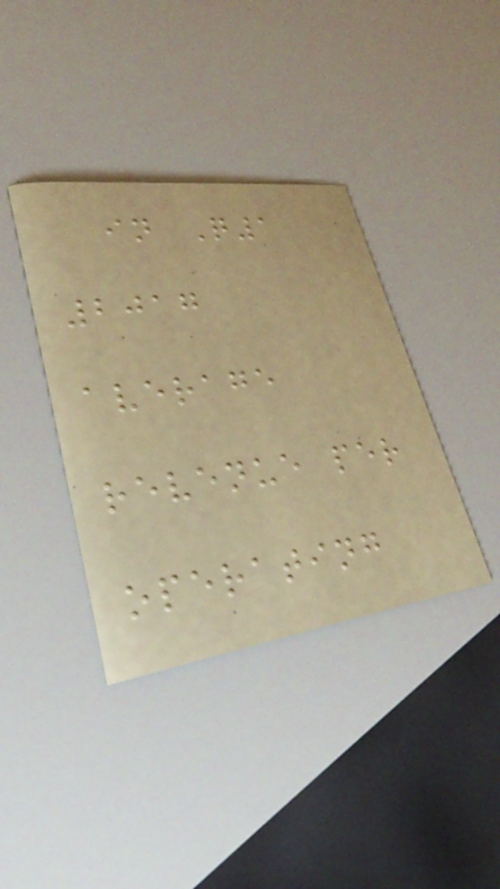in Q1
2017
average
revenue per
operating
